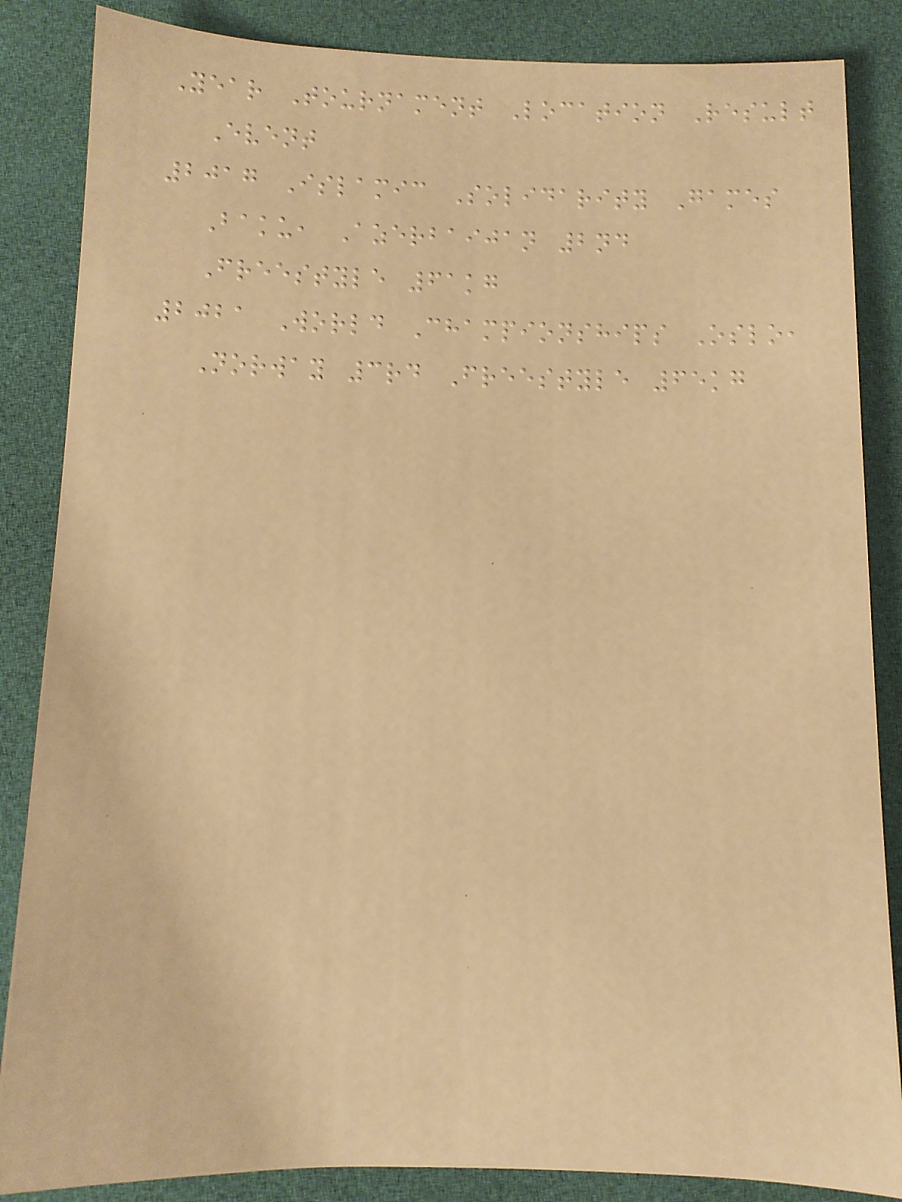Year Tournament Location Result
Event
2017 Islamic Solidarity Games
Baku, Azerbaijan 2nd
Freestyle 61kg
2021 World Championships Oslo,
Norway 3rd Freestyle 65kg
